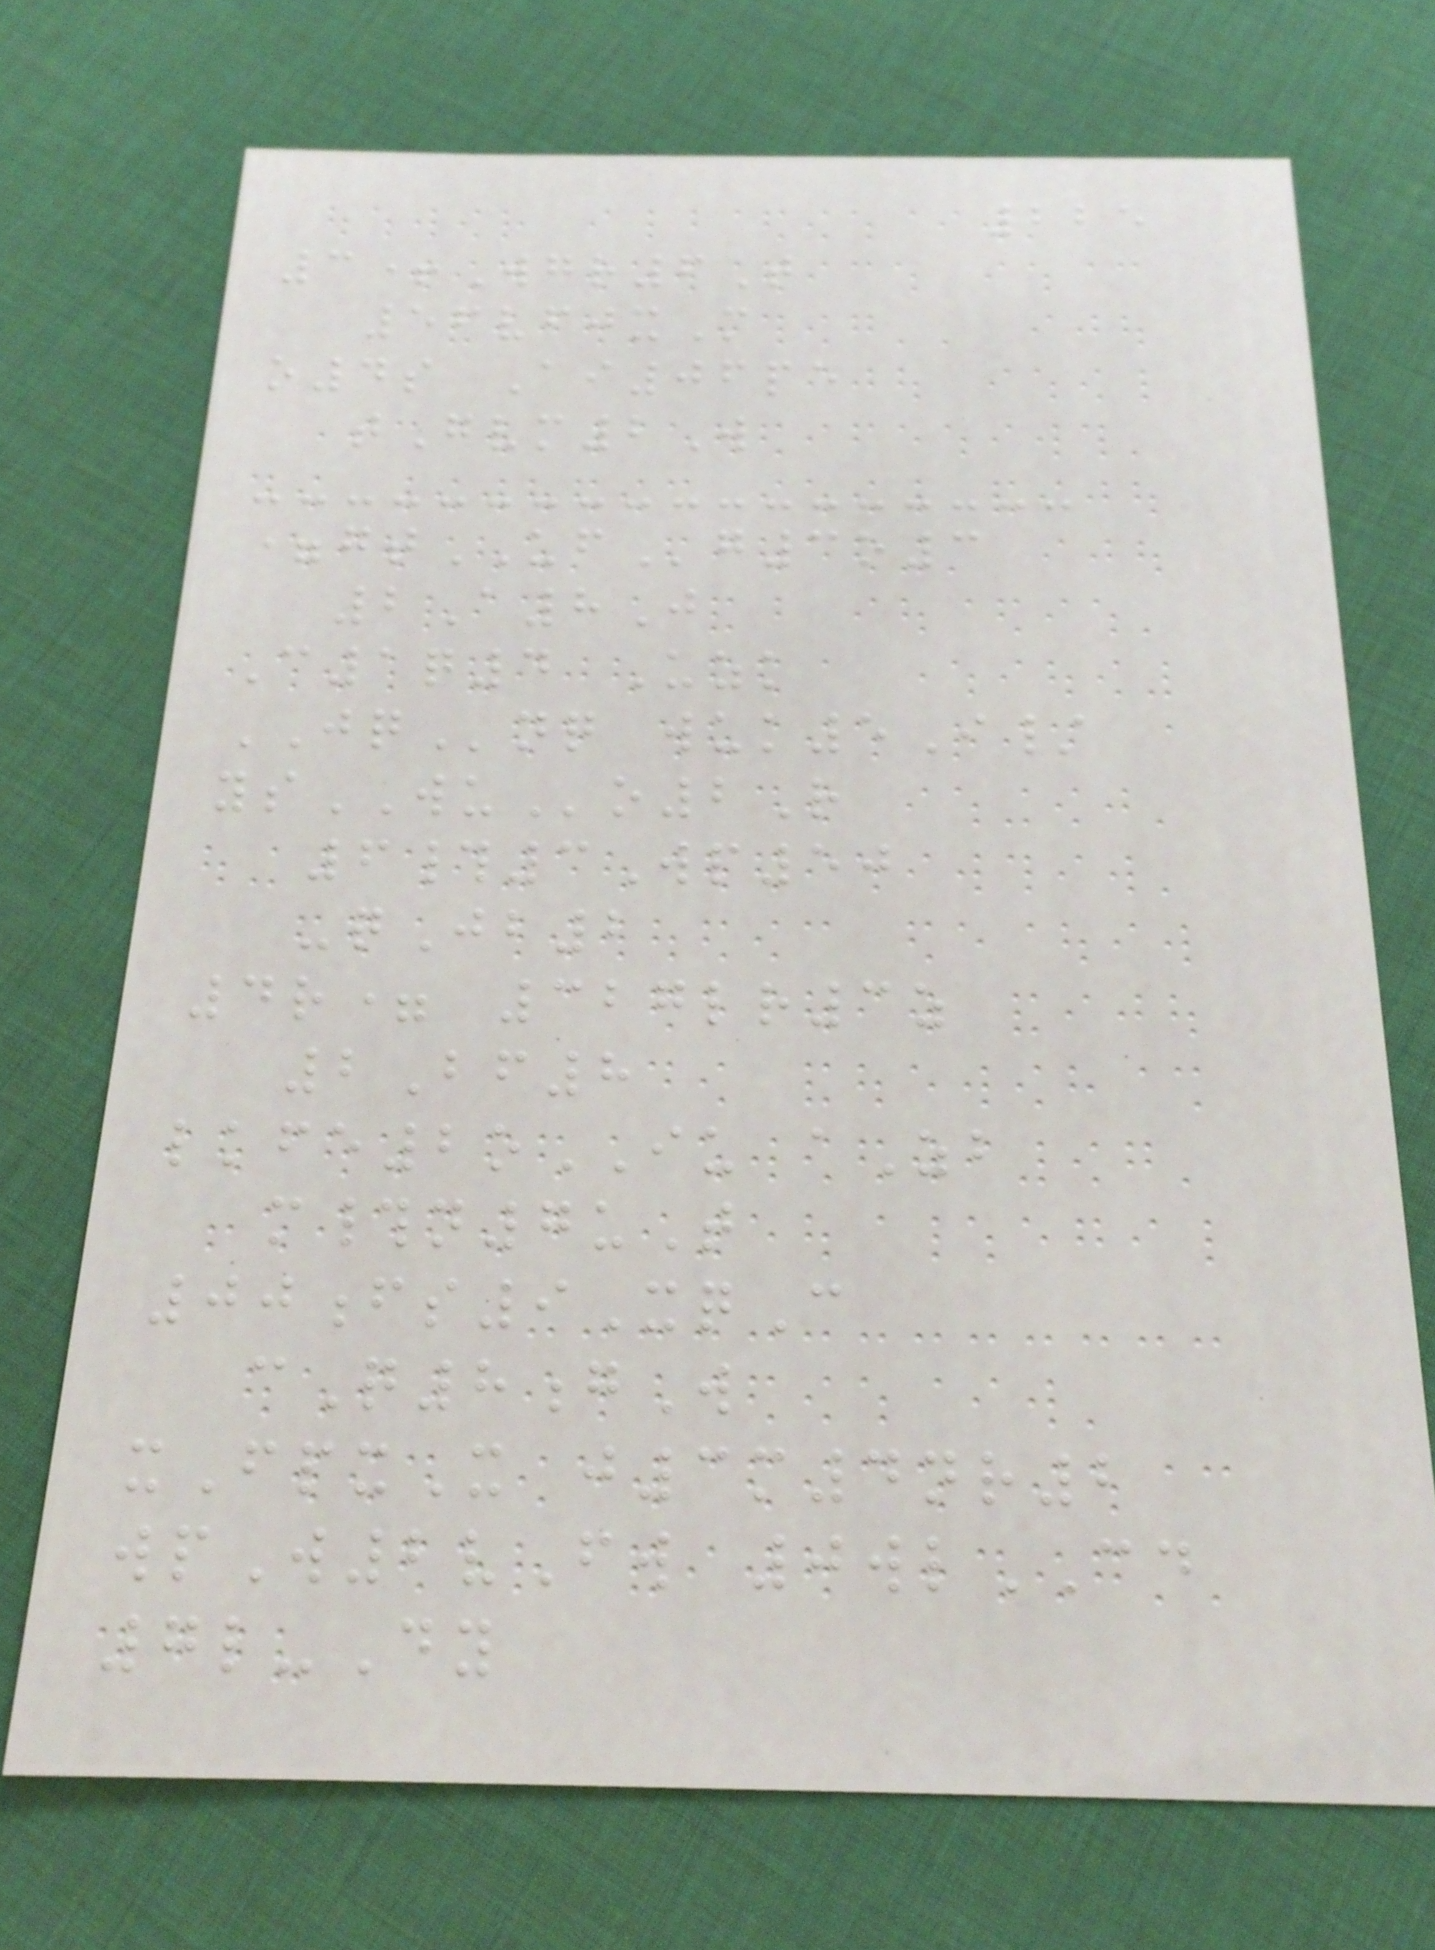225
3+Wgr6T
56vfjxM
o4s Ai06pe
tGvm2W
=gtUFg3o3
2A8J
C1q4 Uzk
JQnq wuk5I/
ysWUo2R
6#3Wp50
-qJb2
4r= 327lr3z
2Bf8
lkfe2oIU aZb
m#n7uT
00fs9XqC
cQ8gW
xFpxX j3m4nr2
wpW2vFw 0wlCD
7l-Dy
